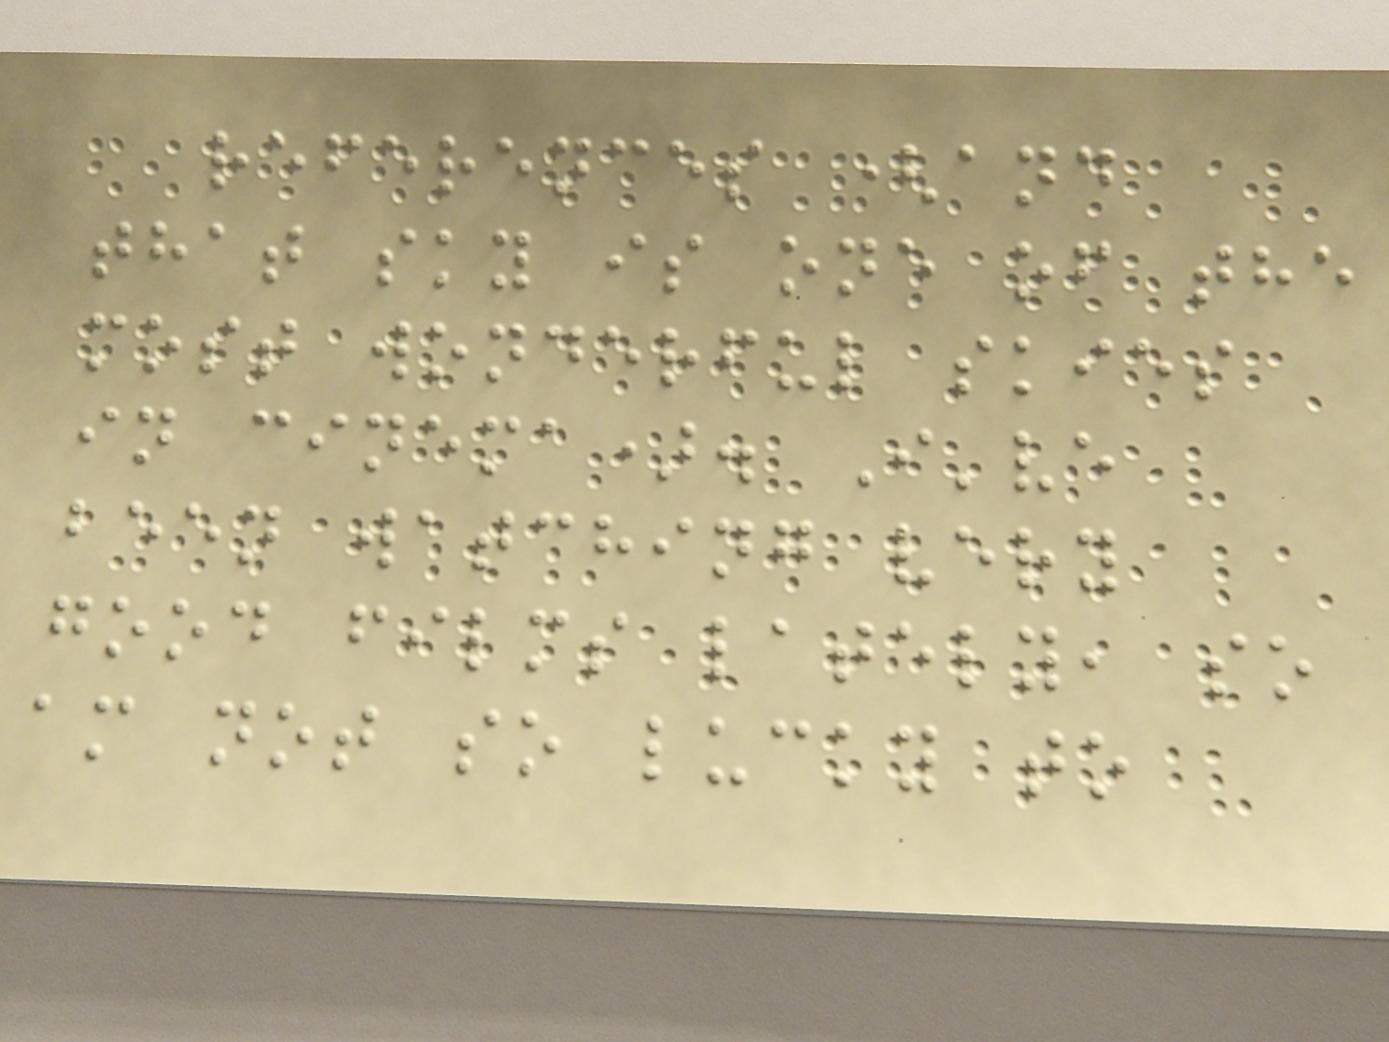references (and
that sky is one of the
most wonderful skies
in cinema). I've
been watching very
good films lately, so
am not so lucky to
